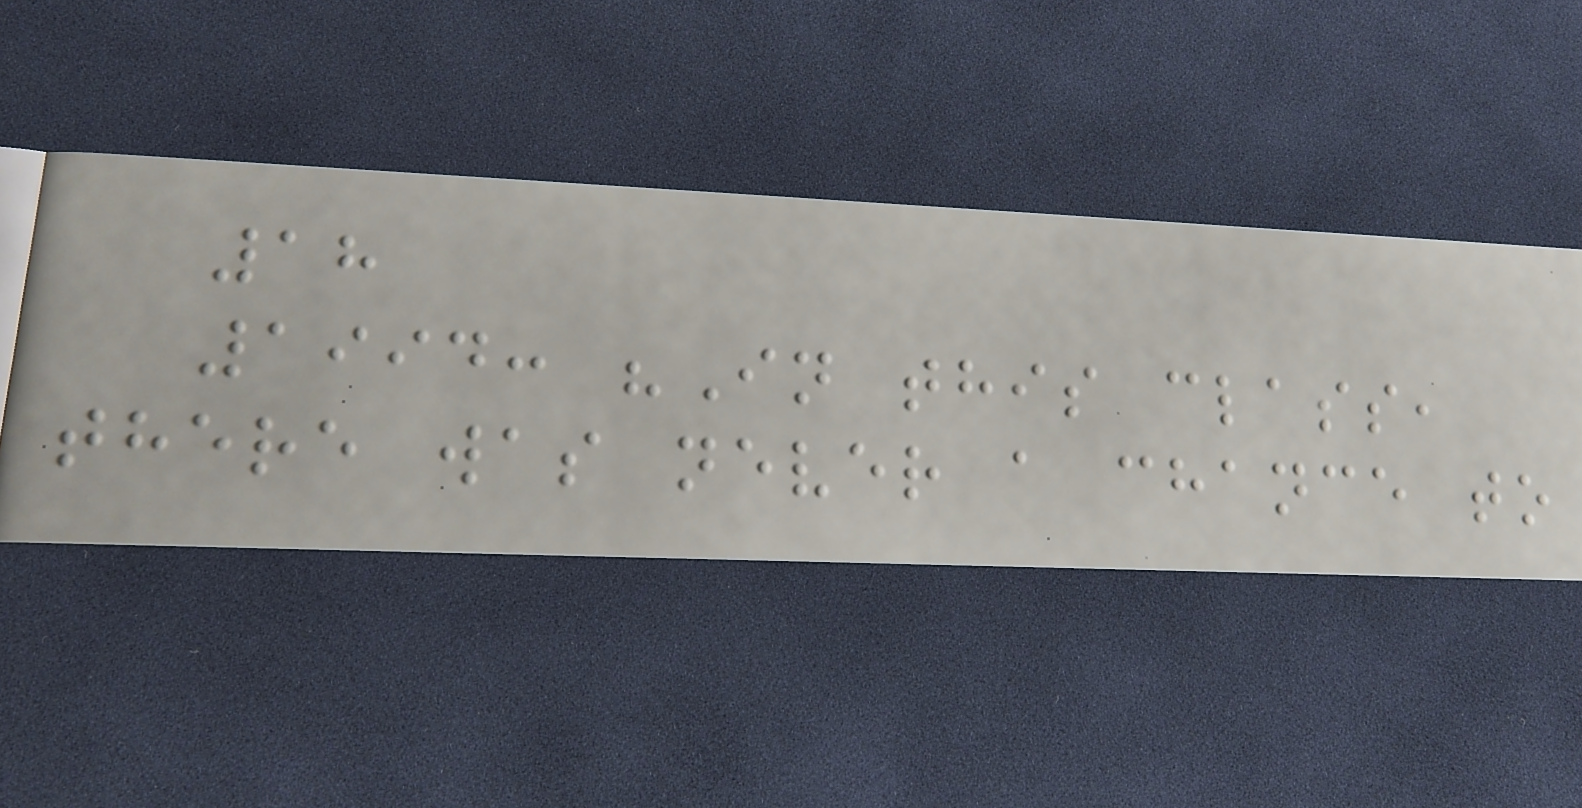18
1994: "In this class,
there was never a chance to
